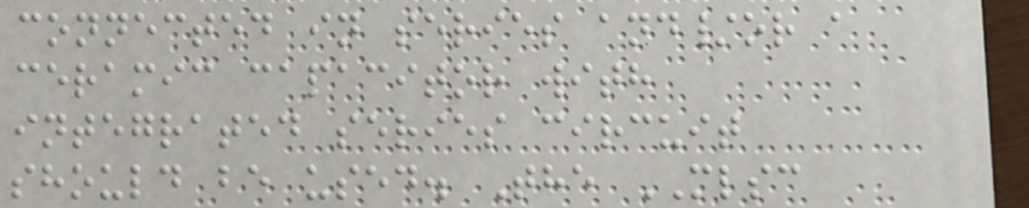connected in series and/or a
ceramic capacitor with
integrated series circuit
should be used. The MLSC
